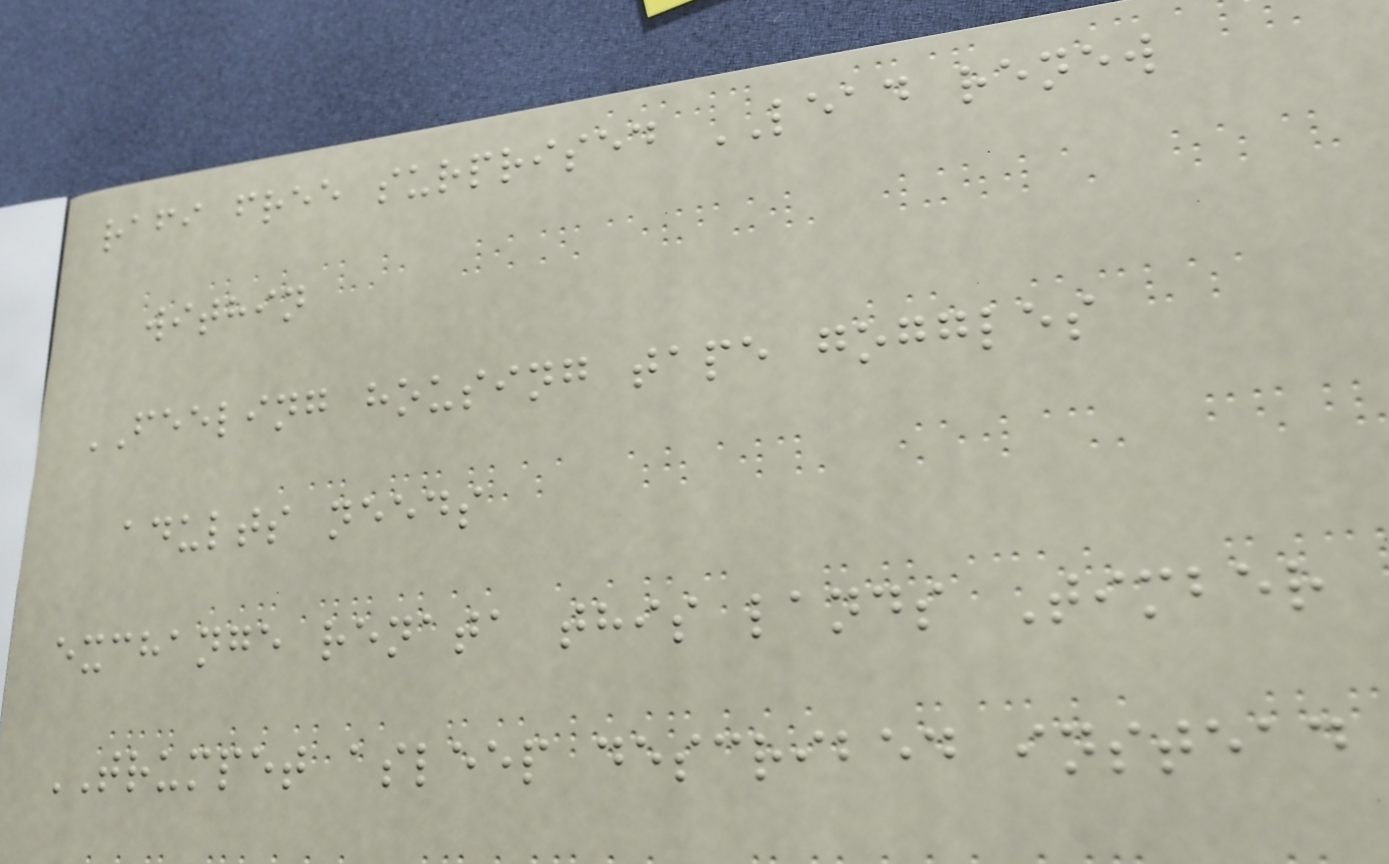rafi free surprised LEAD renew
within
FEELING housing tape goggles
adults needs
exchange renata this lands Timber
TRUMPET asleep described instead
